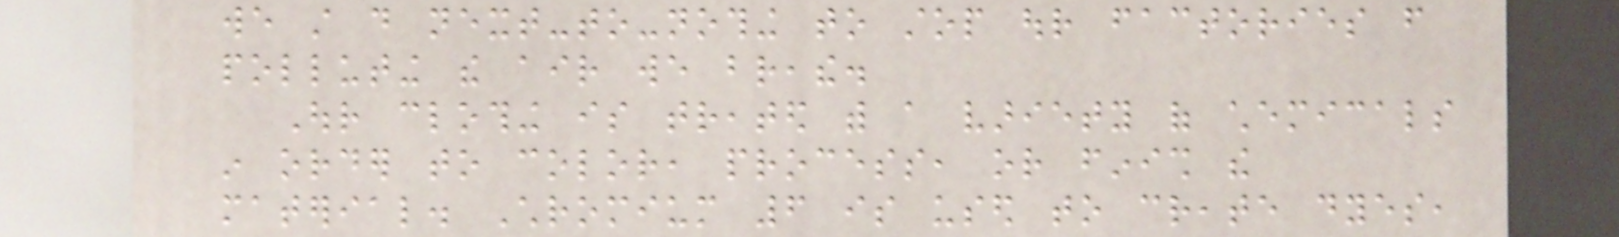we still do next-to-nothing to stop our factories from
polluting the air we breathe.
Our clothing is treated with a variety of chemicals
in order to color, process, or finish the
material. Chromium 6 is used to create dyes,
